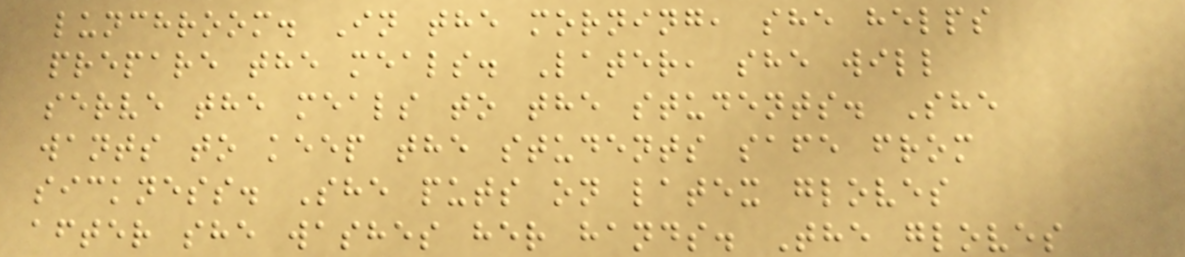lunchroom. In the morning, she helps
prepare the meals. Later, she will
serve the meals to the students. She
wants to keep the students safe from
sickness. She puts on latex gloves
after she washes her hands. The gloves
